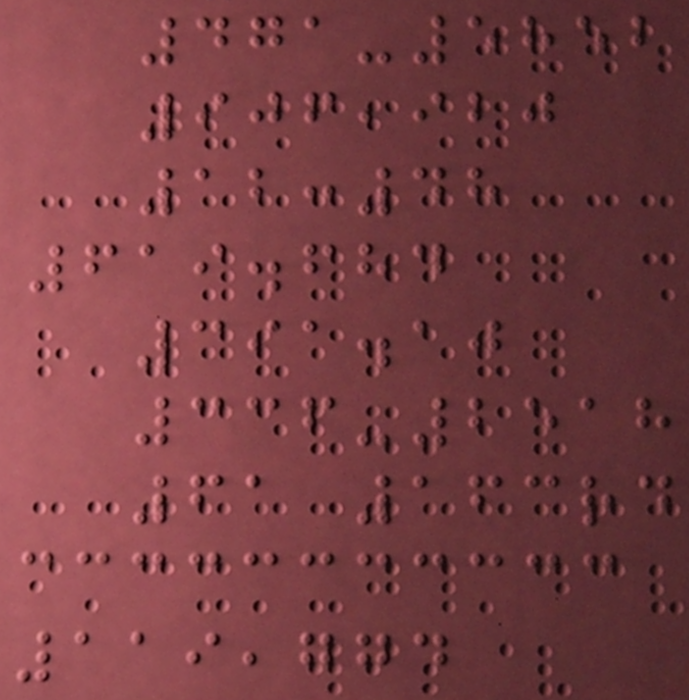471-5852
906,920
12:48
619.684
391.10
336-2518
61 163rd
119,774
